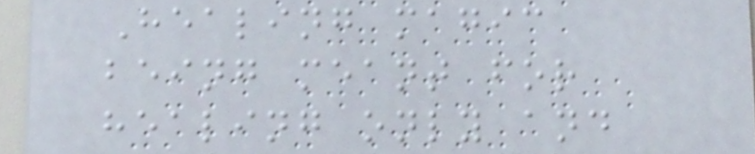Healing magic
being meant for
healing only and
